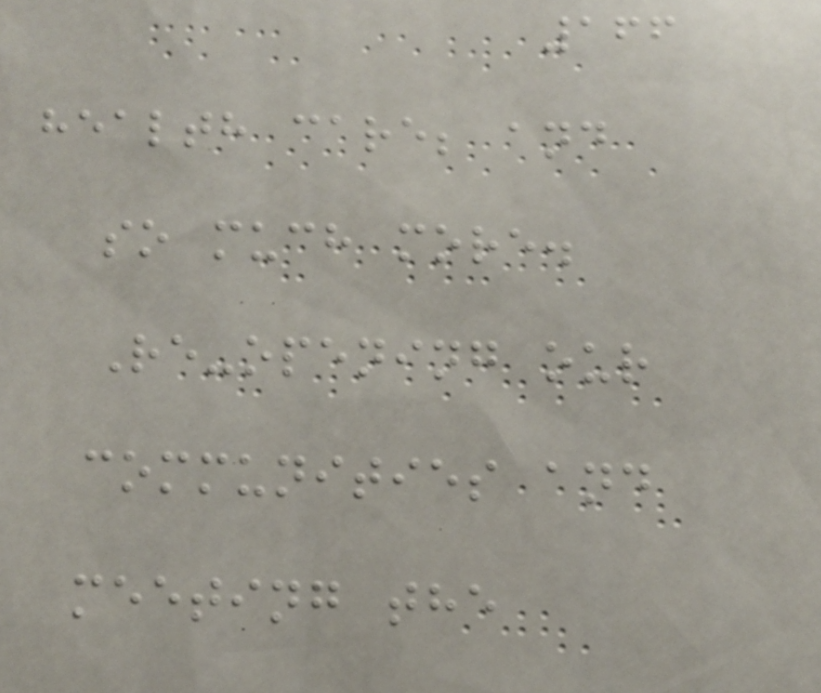166
health care; and
so much more.
Re-opening our
communities and
meeting the
